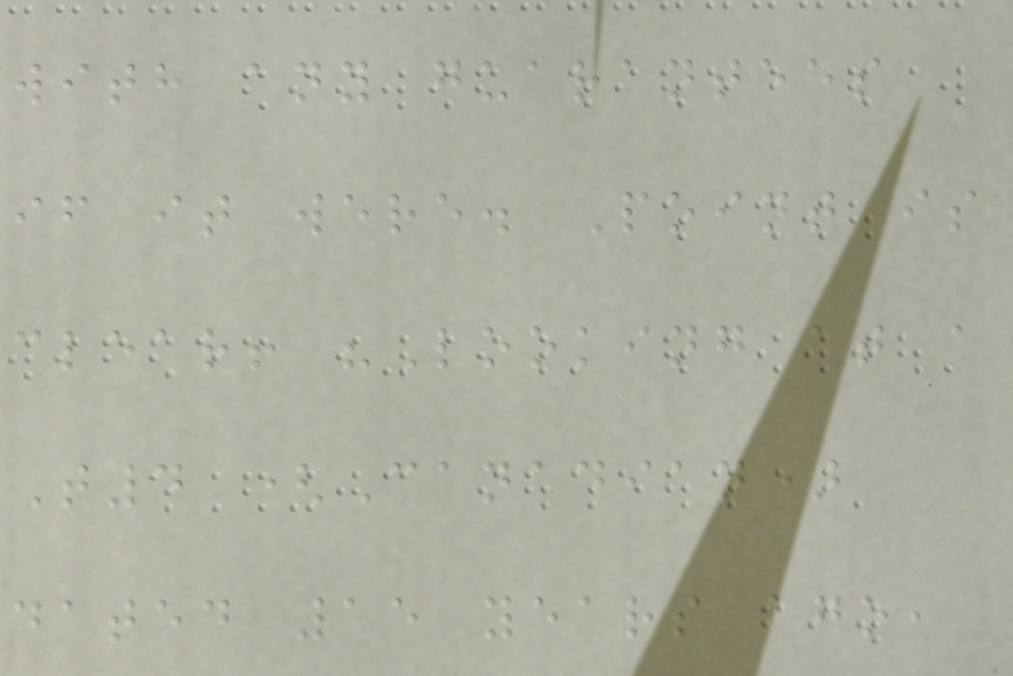with any guarantees
if it were. Point is
clear! "Looking at a
T4 (Canadian)
dated 15 years ago,
